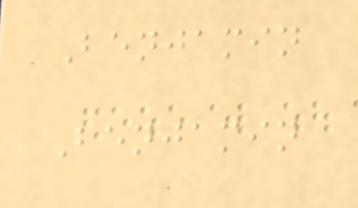Benjamin
Benjamin
